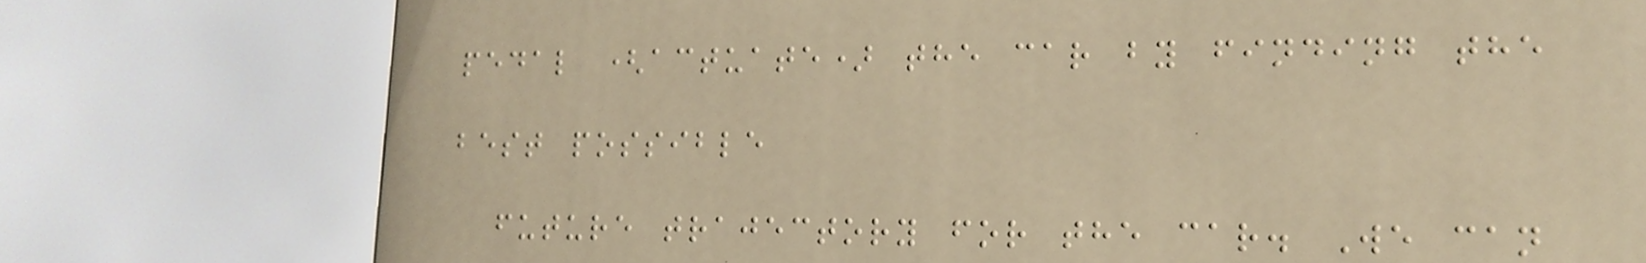pedal (actuate) the car by finding the
best possible
future trajectory for the car. We can
